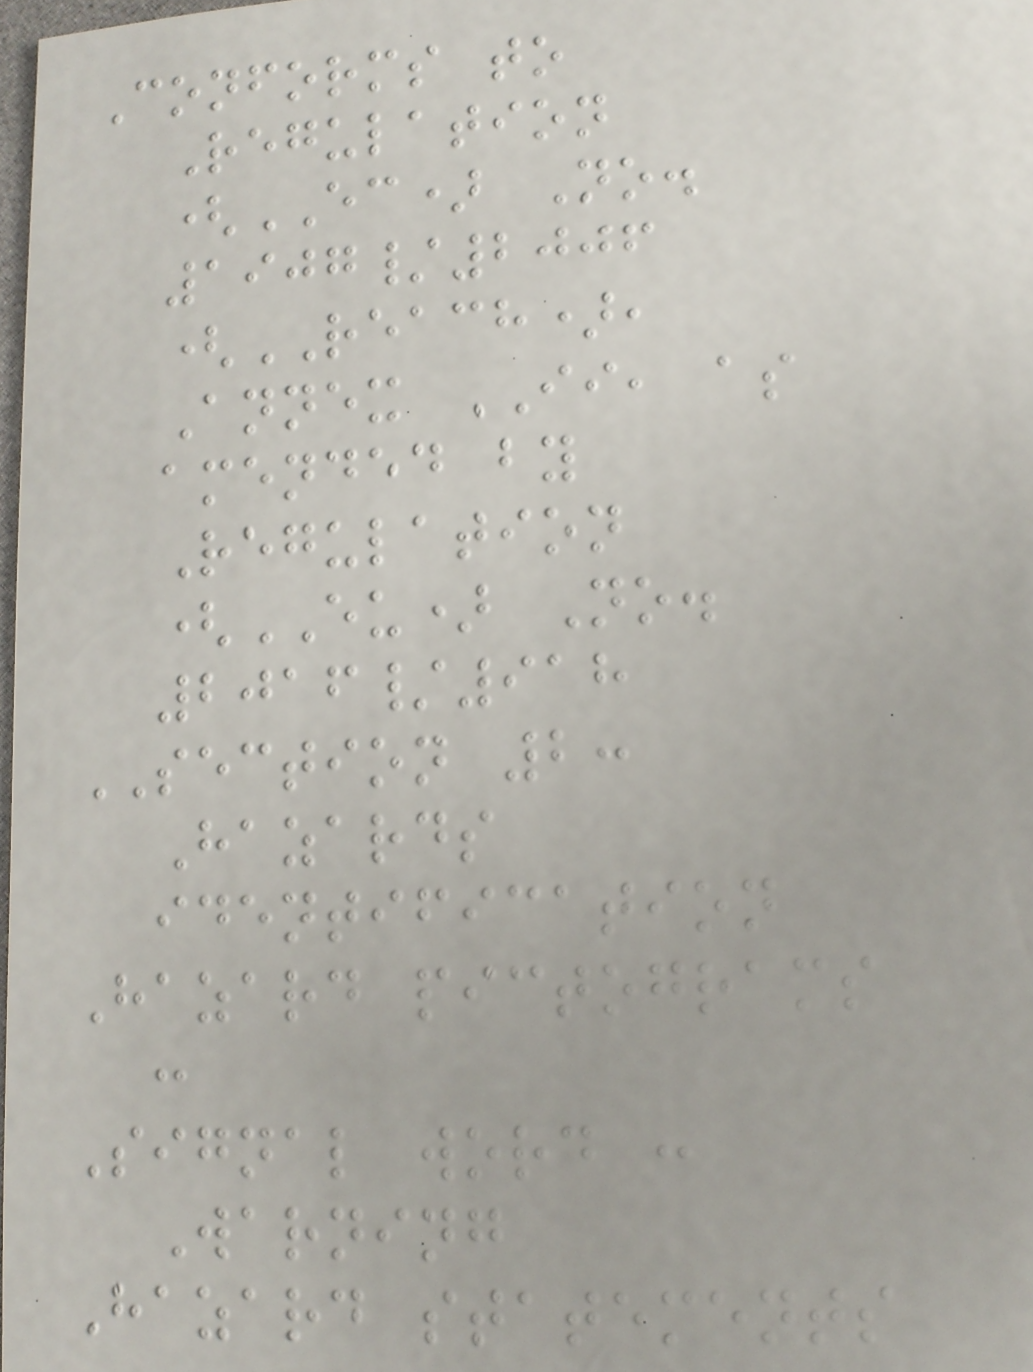Conforms to
Regulation
(EC) No.
1907/2006
(REACH),
Annex II, as
amended by
Regulation
(EU) No.
2016/918
SECTION 2:
Hazards
identification
Hazard pictograms
:
Signal word :
Warning
Hazard statements
